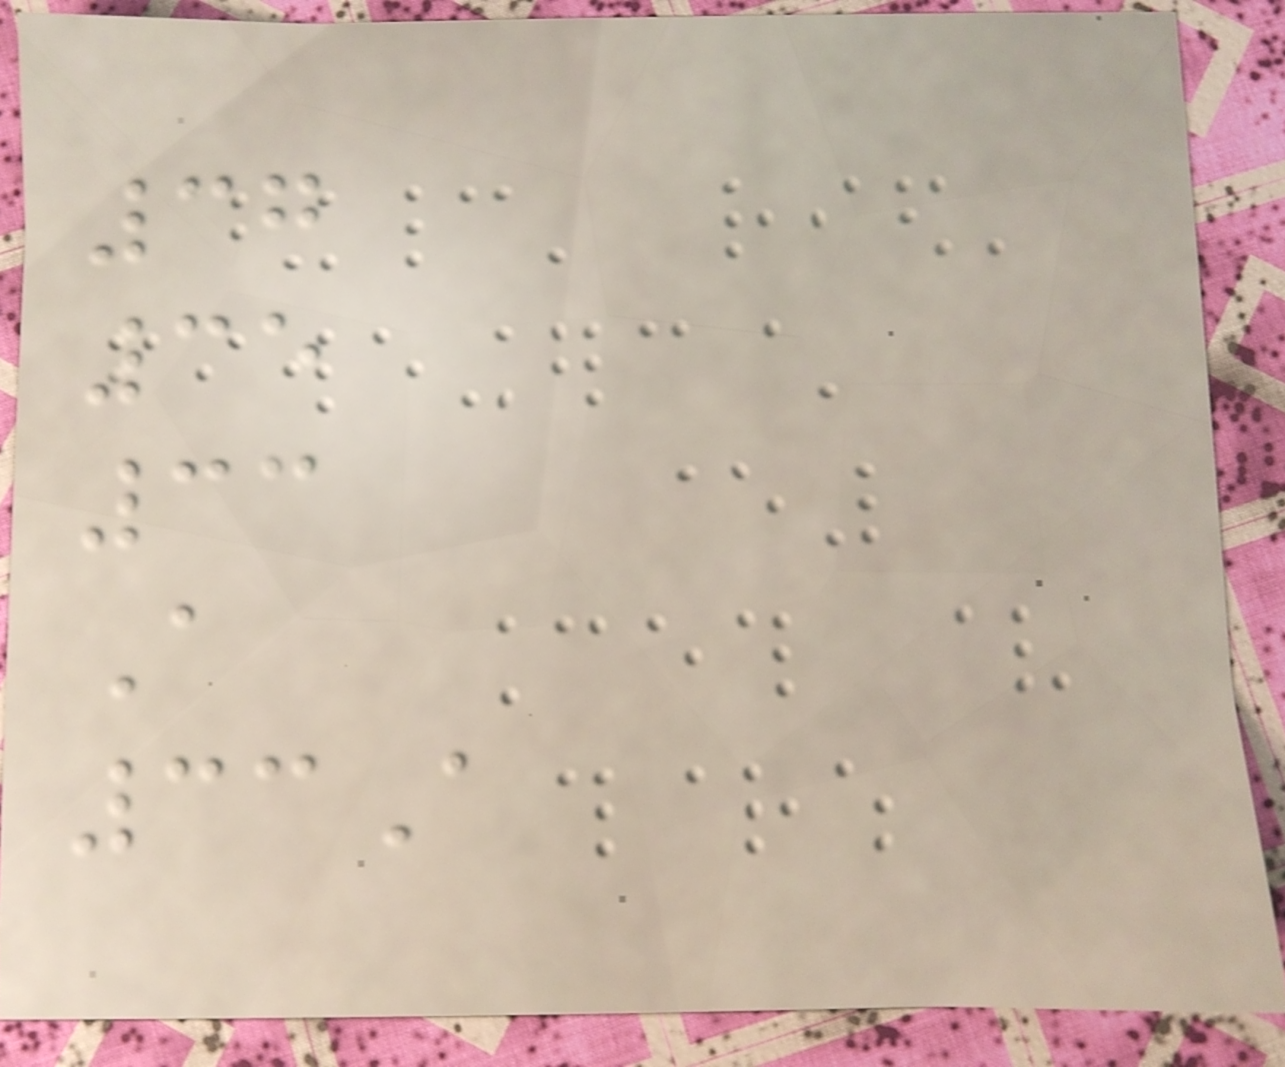37
35
33
A
33A
